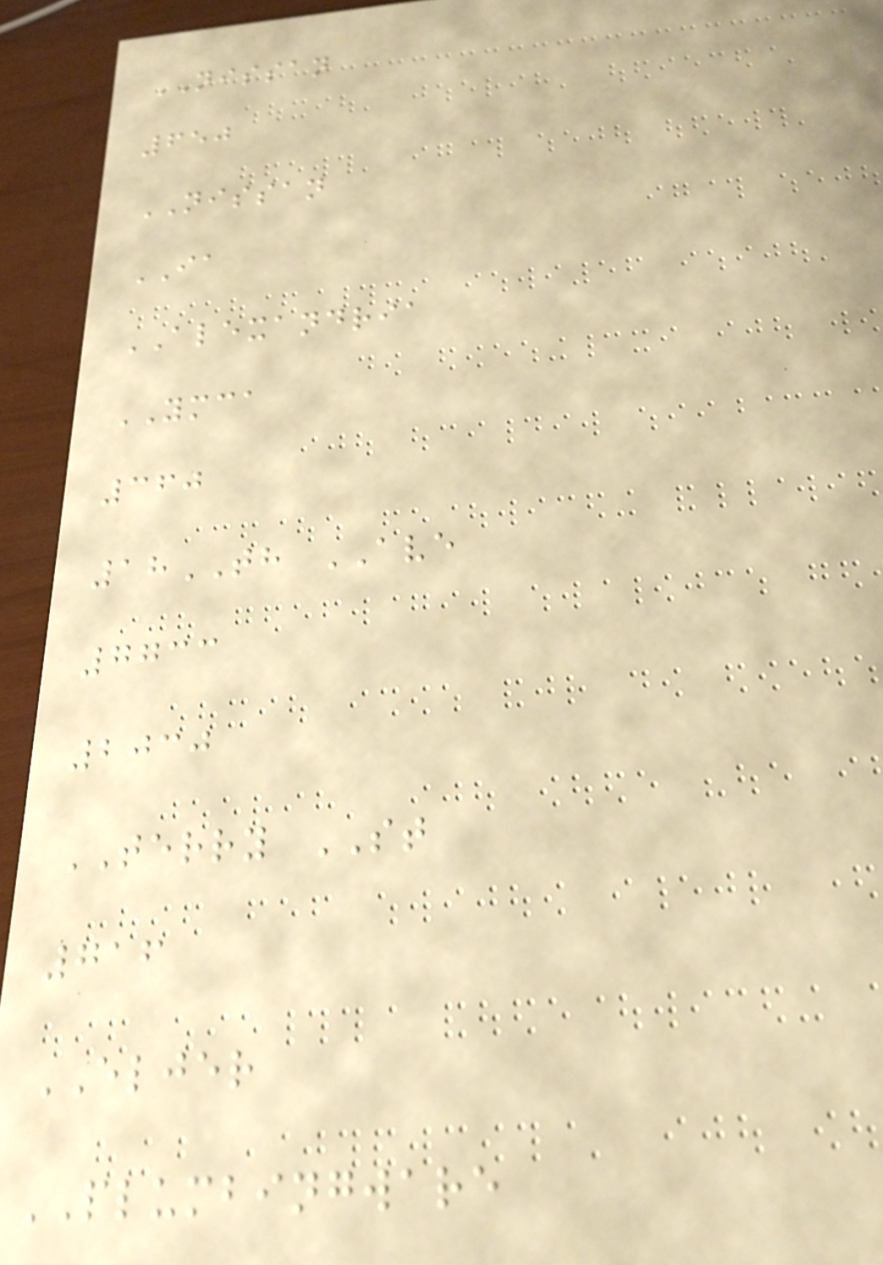NISSAN
650
NISSAN
IA
ALEXANDRIA
YMCA
360
18TH AVE
7733
2030
TERRY ST
716
ELJER
PLUMBINGWARE
